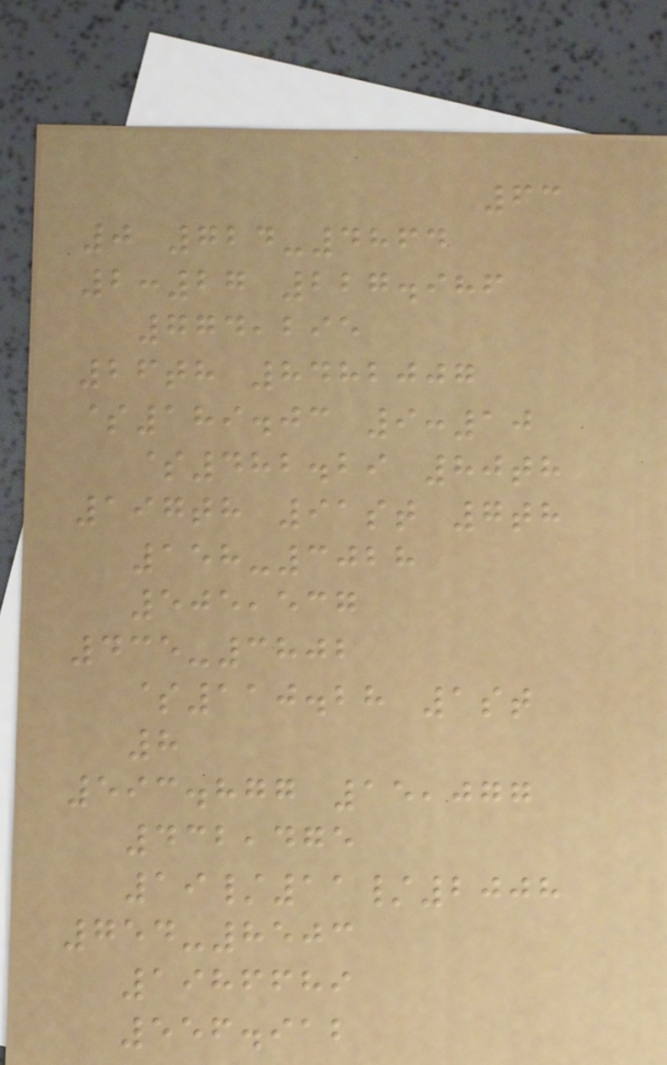63
0 724-4864
2:27 227.986
774,295
26th 8482007
$189.03 9:10
$482.29 80th
197th 91st 7th
158-3028
505,537
435-3802
$110.28 1st
8
593.877 15,077
432,475
19/11/2008
754-8503
1986689
556.912
